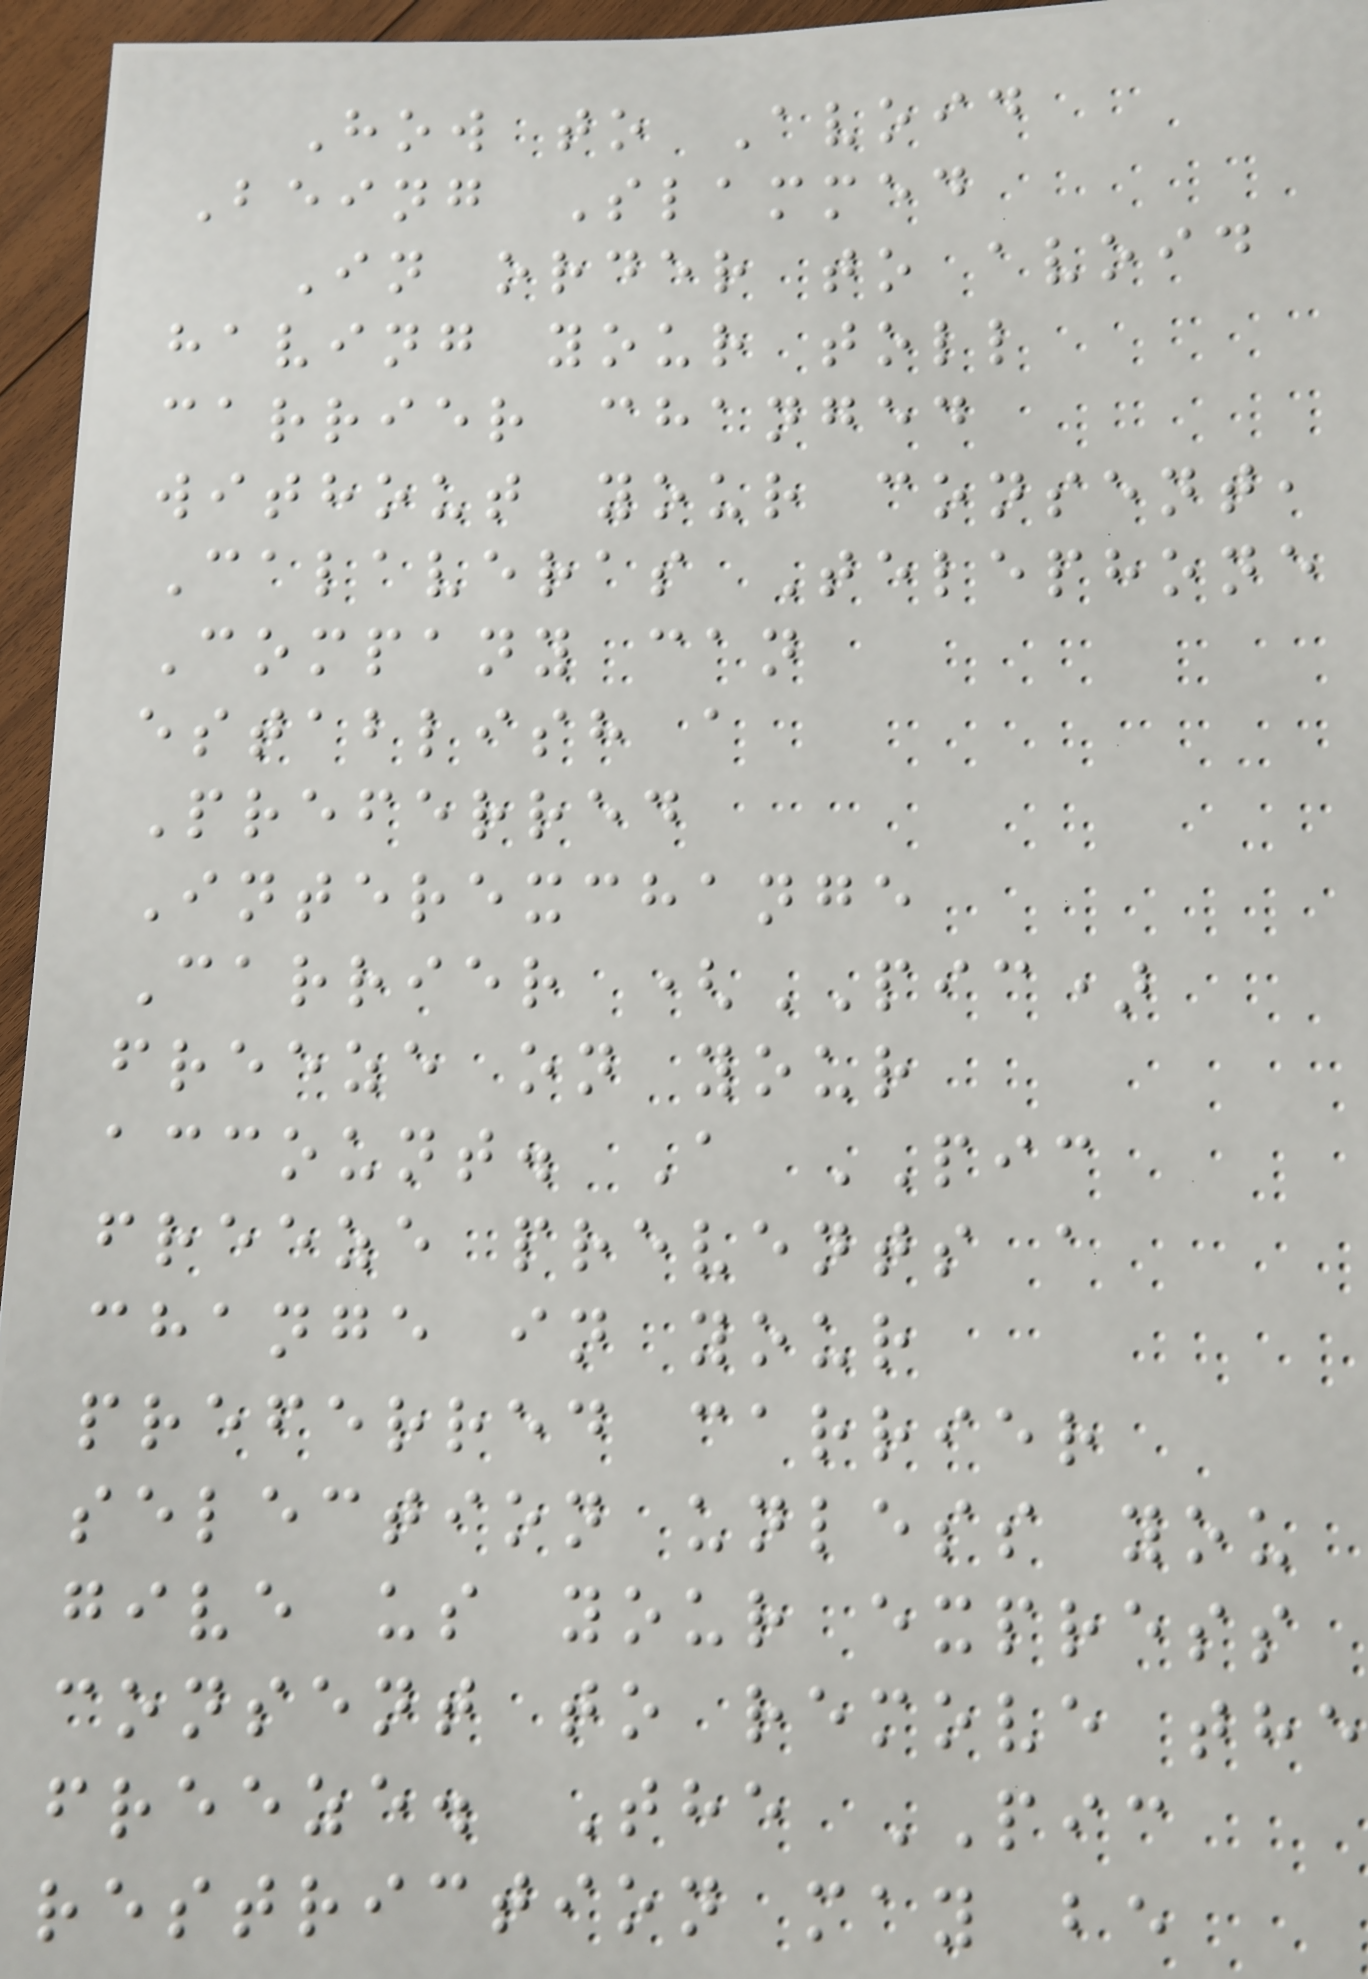How to Avoid
Being Slammed
In order to avoid
having your toll
carrier changed
without your consent,
Calaveras Telephone
Company can
establish a
Preferred
Interexchange
Carrier (PIC)
freeze on your
account. A PIC
freeze prevents a
change in your
preferred carrier
selection unless you
give us your express
consent to remove the
freeze. The PIC
restriction may be
